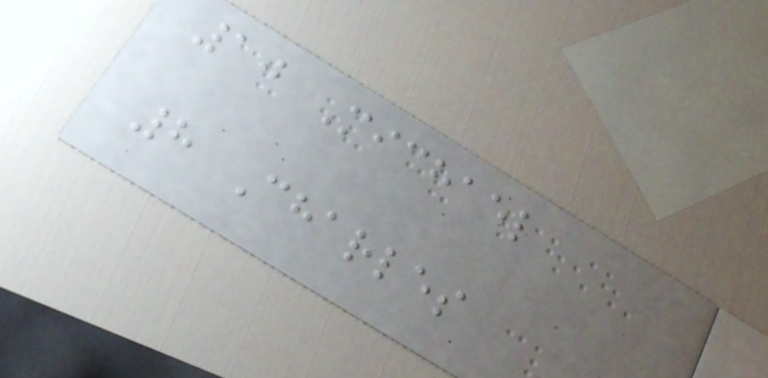10 Michael
8 Charles
